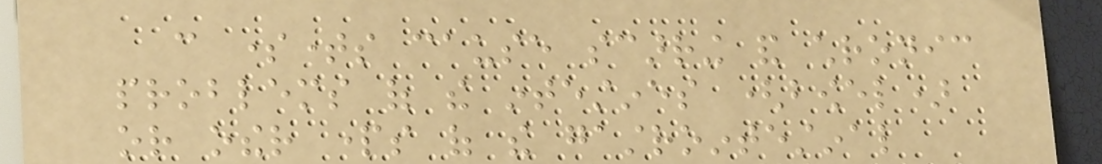can sometimes cause scarring and chronic
problems of the intestines (bowel)
or other parts of the gastrointestinal
